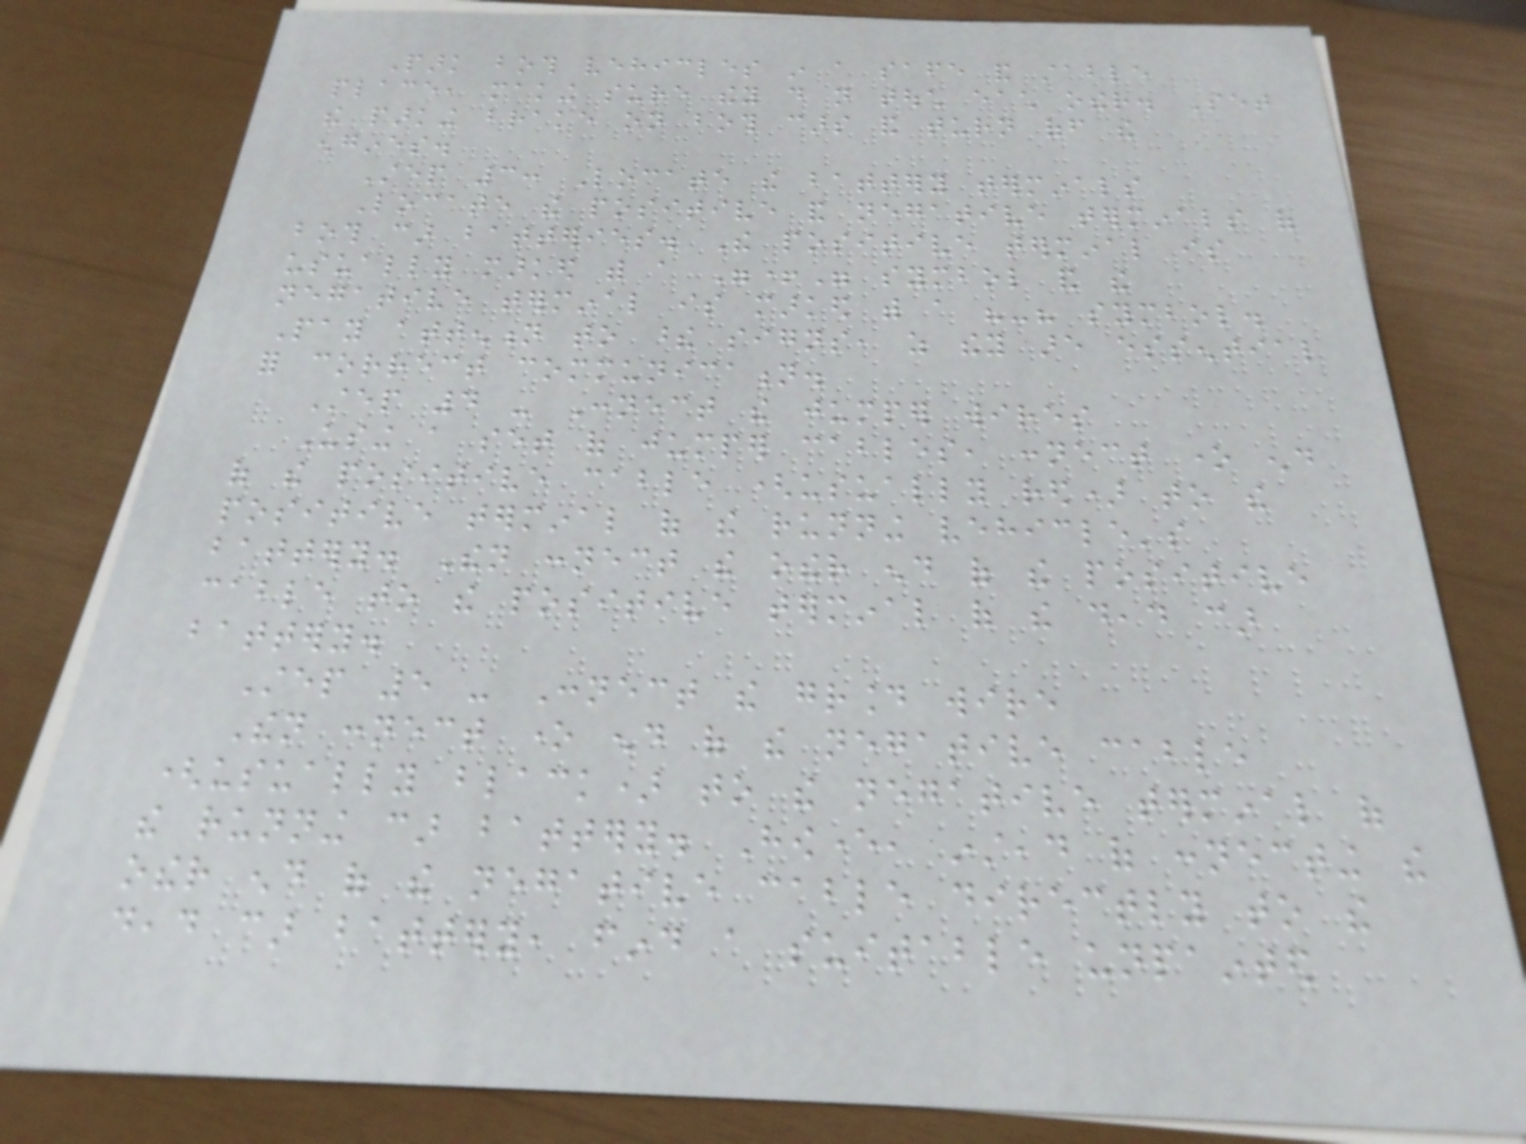Park both vehicles in a safe and stable
place, making sure they do not touch each other. Set
the parking brake on both cars and turn off the
engines.
Step 3: Locate the battery terminals
Locate the positive and negative terminals of
both car batteries. The positive terminal is
usually marked with a "+" symbol and the
negative terminal is marked with a "-" symbol.
Pay attention to these signs, as they are essential
for correct communication.
Step 4 - Connect the jumper wires
Using a set of jumper cables, connect one end
of the positive cable (usually red) to the
positive terminal of the running vehicle's
battery. Then connect the other end of the positive
cable to the positive terminal of the dead car
battery.
Step 5 - Connect the ground wire
Then connect one end of the negative cable
(usually black) to the negative terminal of
the running car battery. However, instead of connecting the
other end of the negative cable directly to the
dead car battery, find a suitable unpainted
